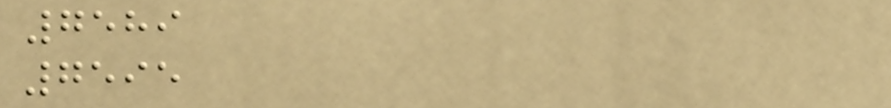7589
7595
